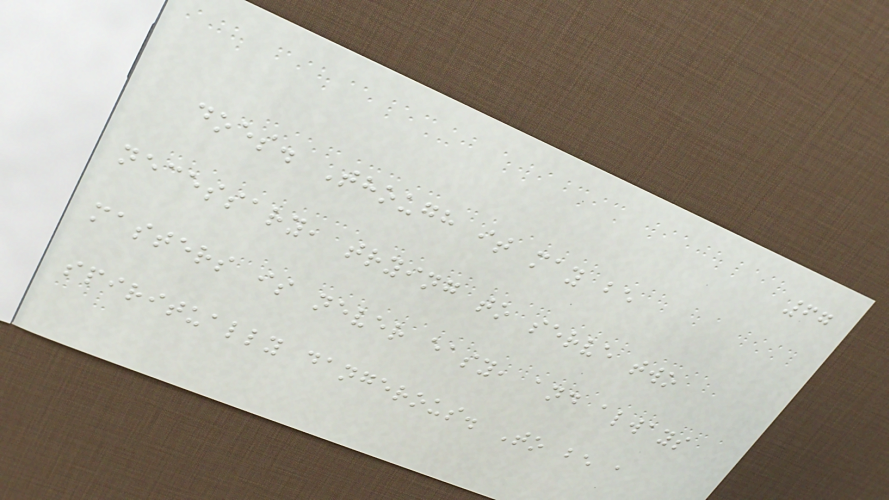67
does. Though it may be
necessary, trying to serve two
masters is never easy, and always
spiritually dangerous. To be a
